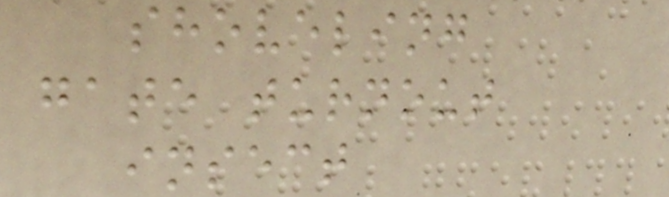shoveling
gate turnout
insect
